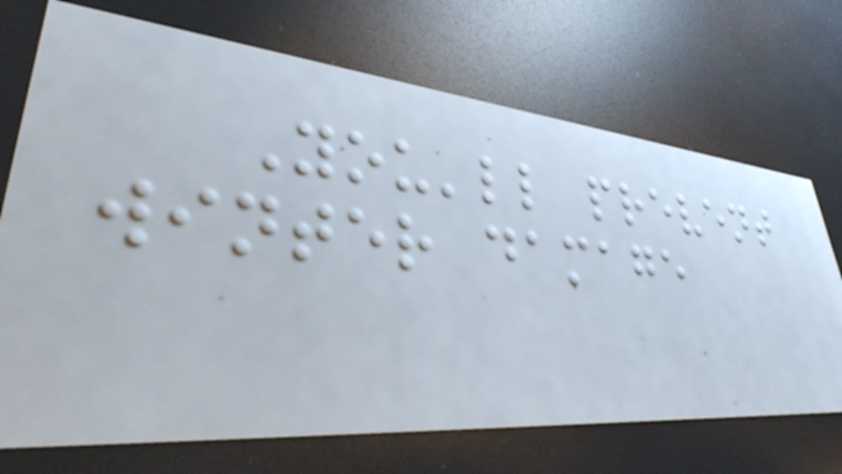You'll prevent
winter damage
